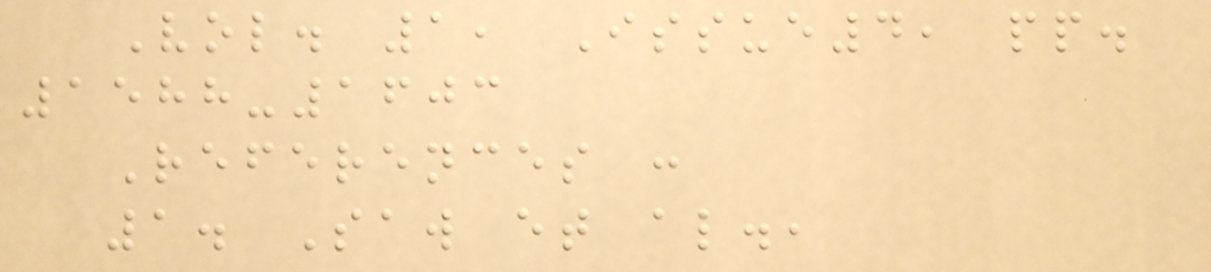Vol. 1, Issue4, pp.
1588-1603
References :
1. Saw et al.,
